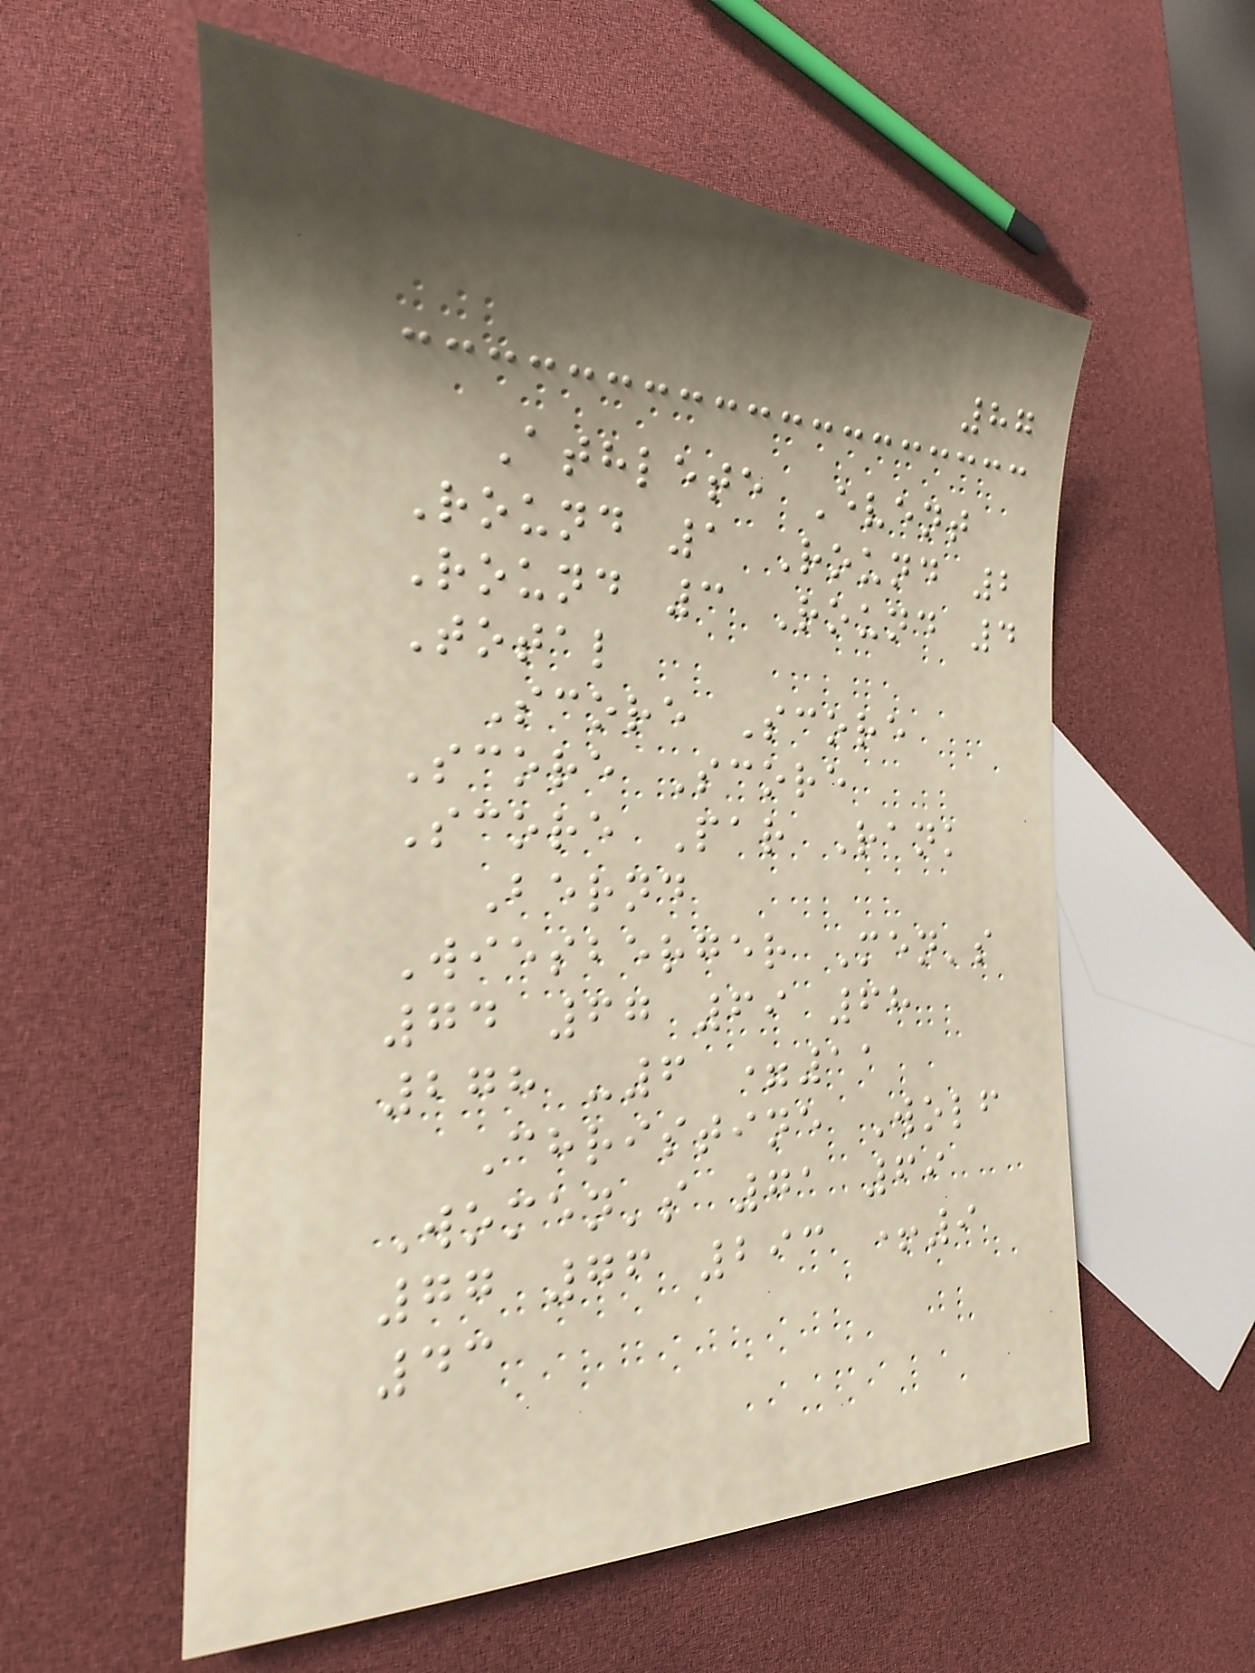87
Athlete Event
Round 1 Round 2
Round 3 Round 4
Total
Score Score
Score Score
Score Par Rank
Bernd
Wiesberger Men's
74 67 69 68
278 -6 =11
Christine Wolf
Women's 71 69
77 76 293 +9
43
